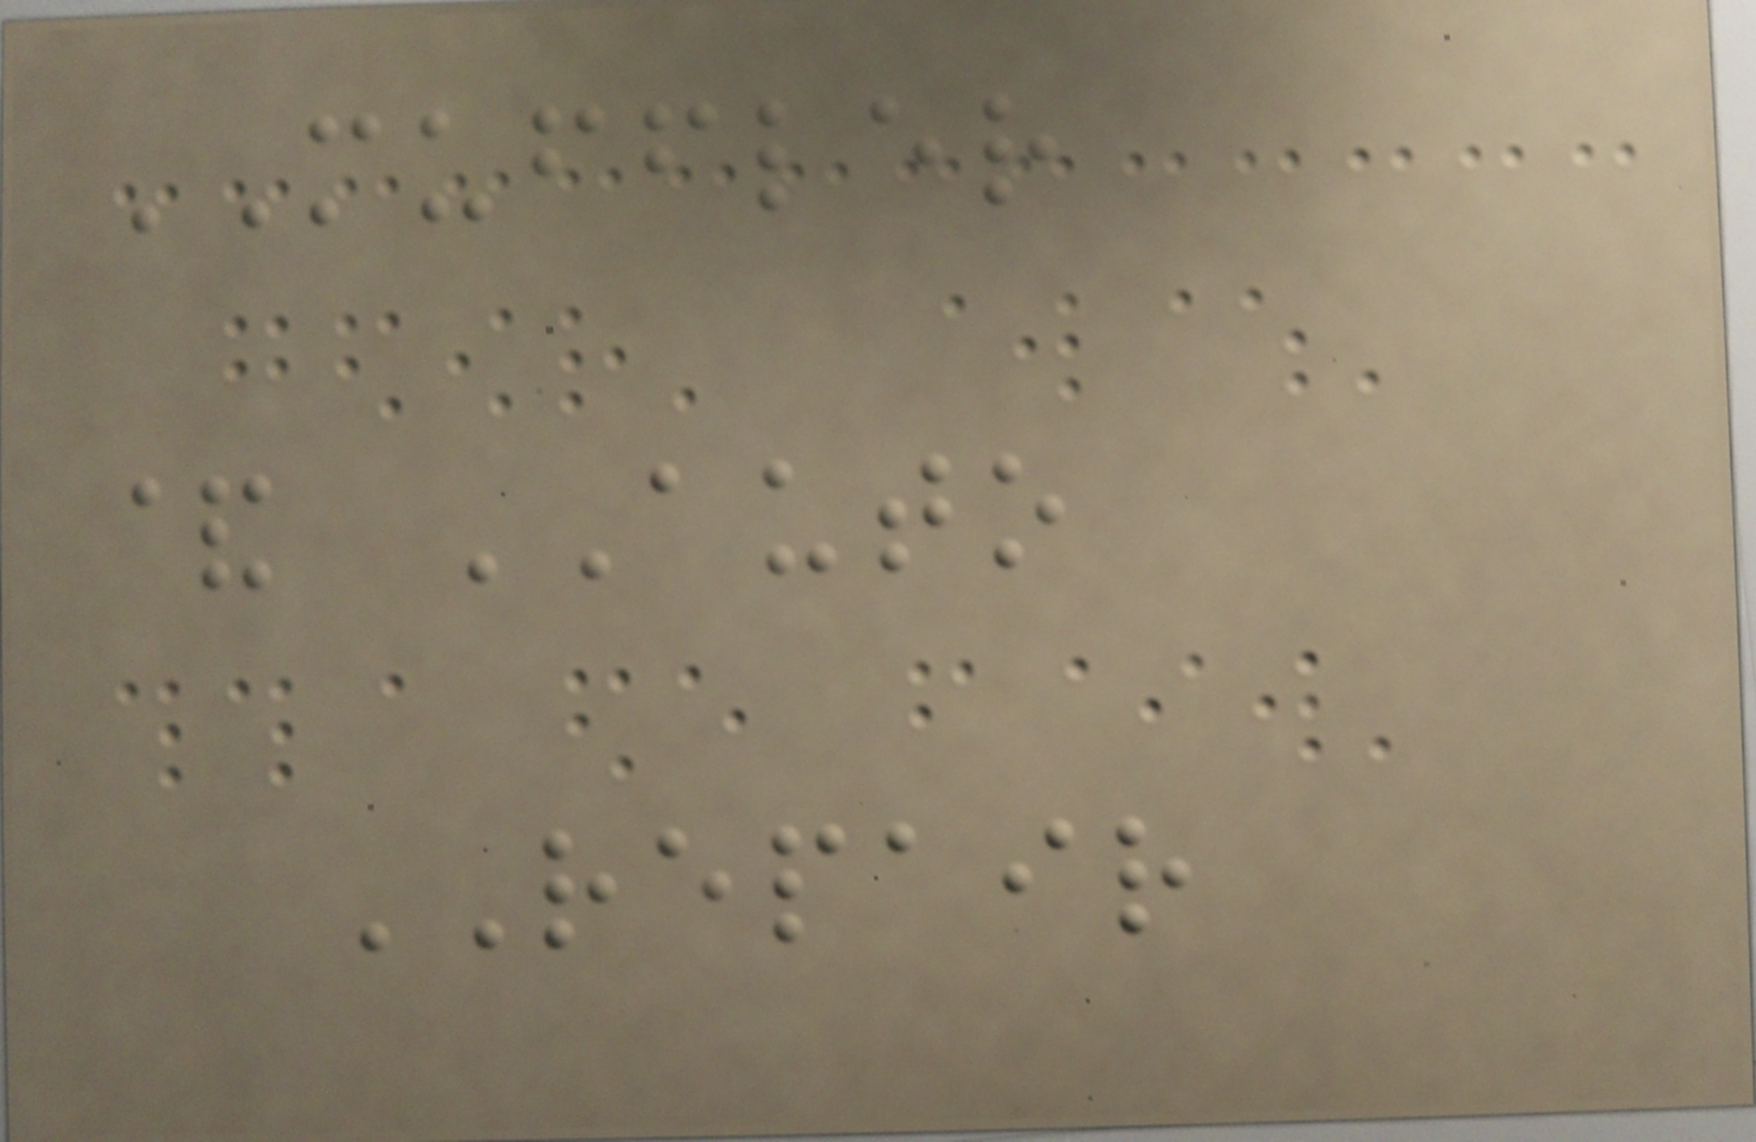MUFFLER
& AUTO
REPAIR
